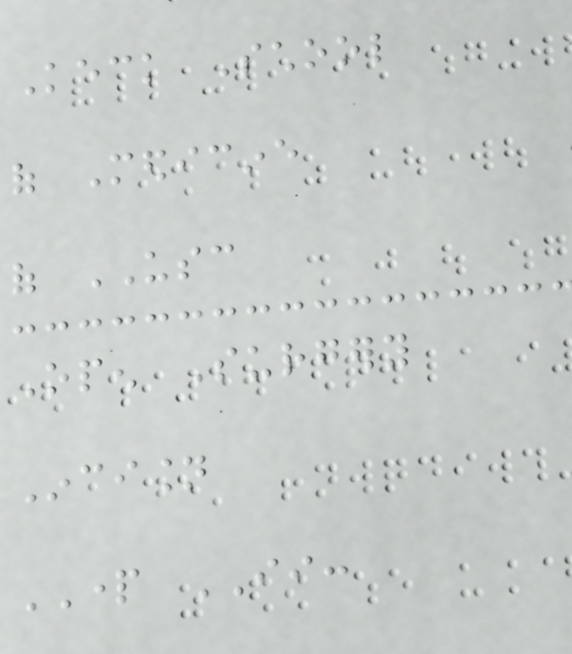Keck School
of Medicine
of USC
Open Surgery
Incision
PART II:
